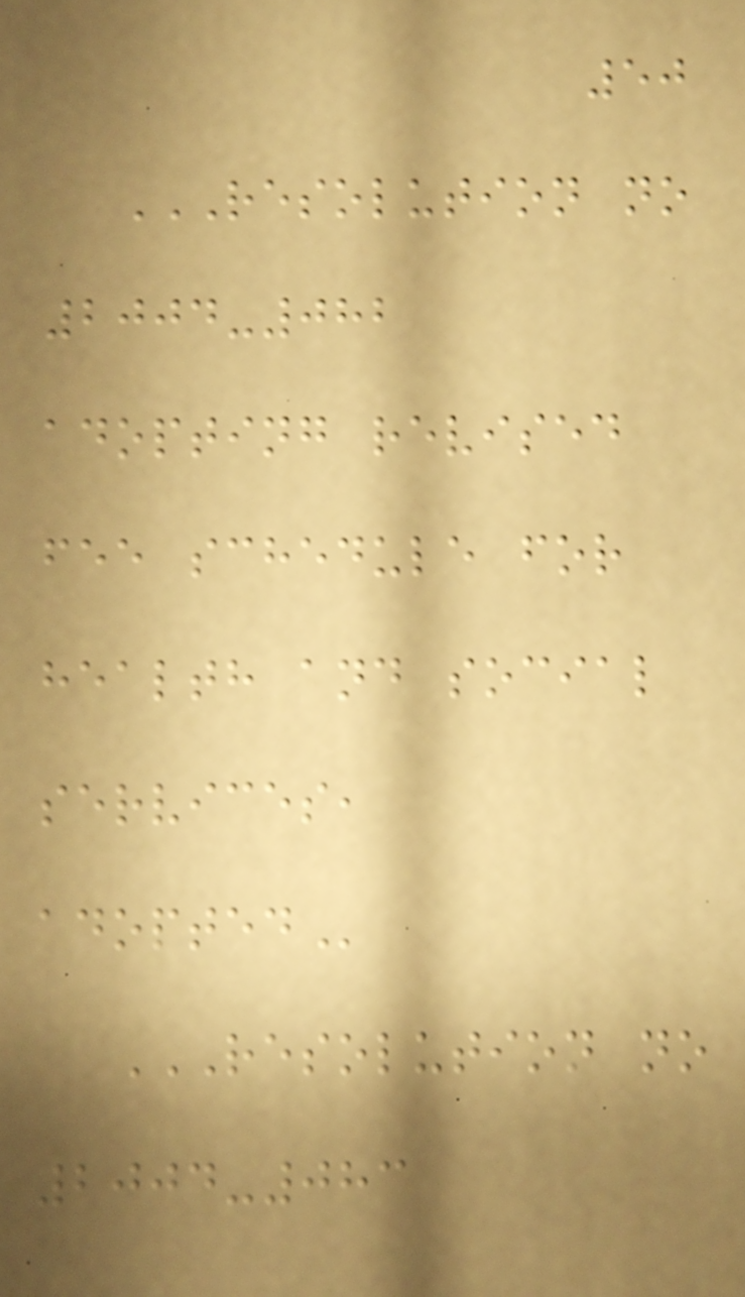50
RESOLUTION NO
2004-082
ADOPTING REVISED
FEE SCHEDULE FOR
HEALTH AND SOCIAL
SERVICES,
ADOPTED
RESOLUTION NO
2004-083
